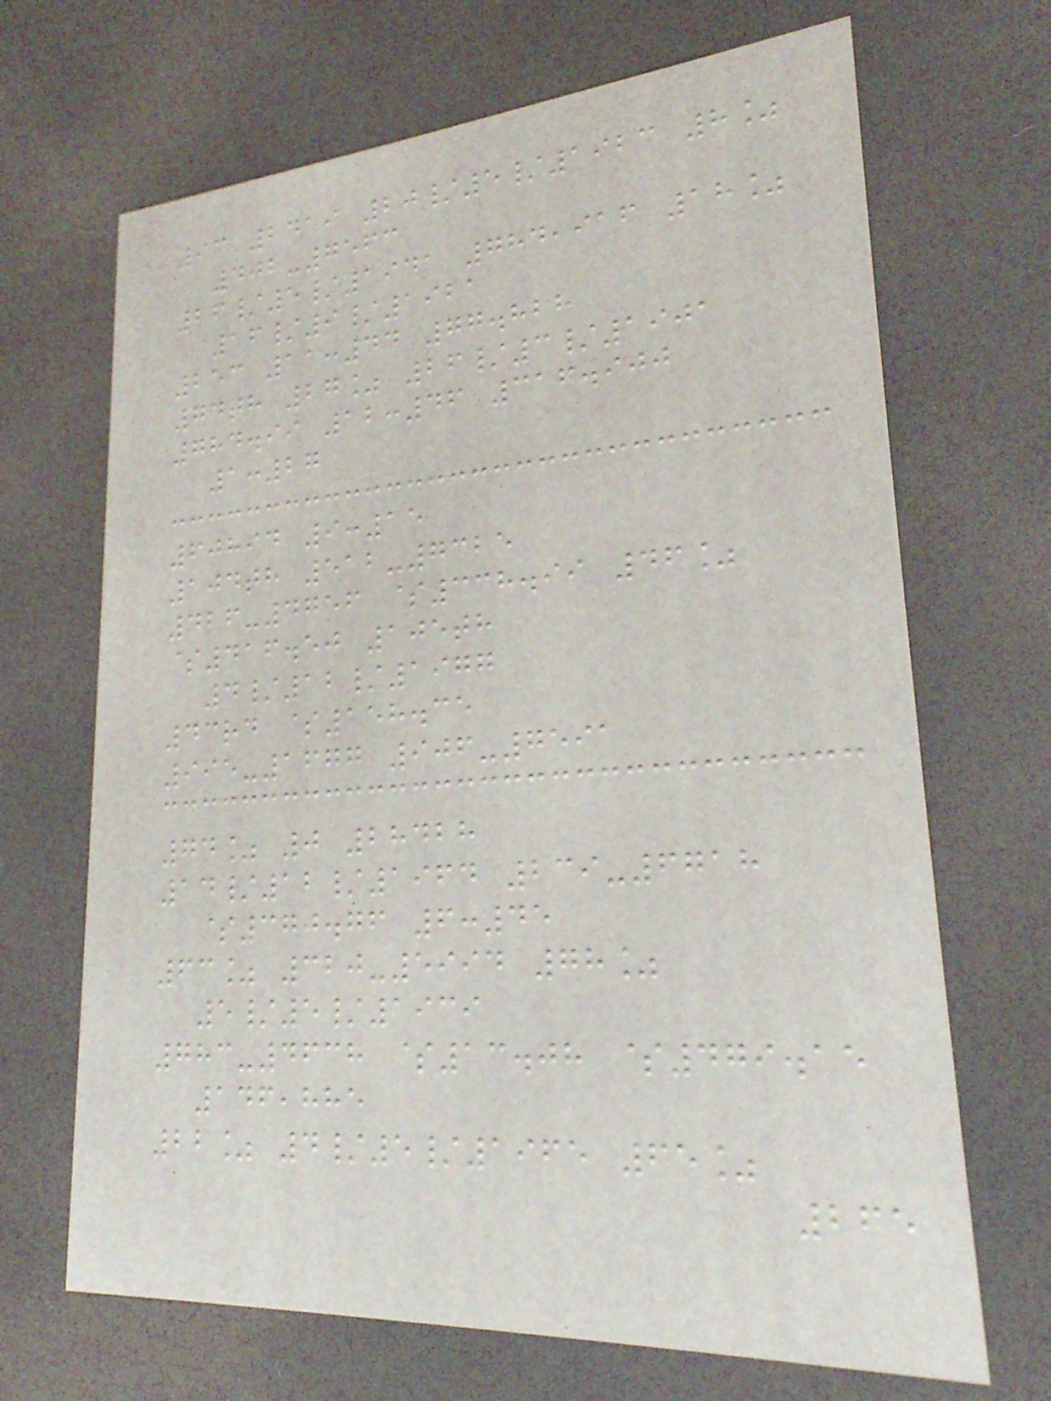93 2419 20/5/1923 8%
402-7563
26/5/1941 784,916 18%
16/9/1921
253 11:44 77.828
74th 27% 26/3/1901
784.99 12:46 316.900
1:27
60894 9:15
104th 512-7325
426-4756 $338.99 46%
$416.50 105th
4/12/1977
43rd $158.35
995-1677 906-7591
74% 0 28428
14/12/1964 239-6718
$370.76 6:45
63% 320-5994 78%
5/5/1939
783-4638 $13.08 $479.15
146,885
22% 4/5/1965 65%
265
